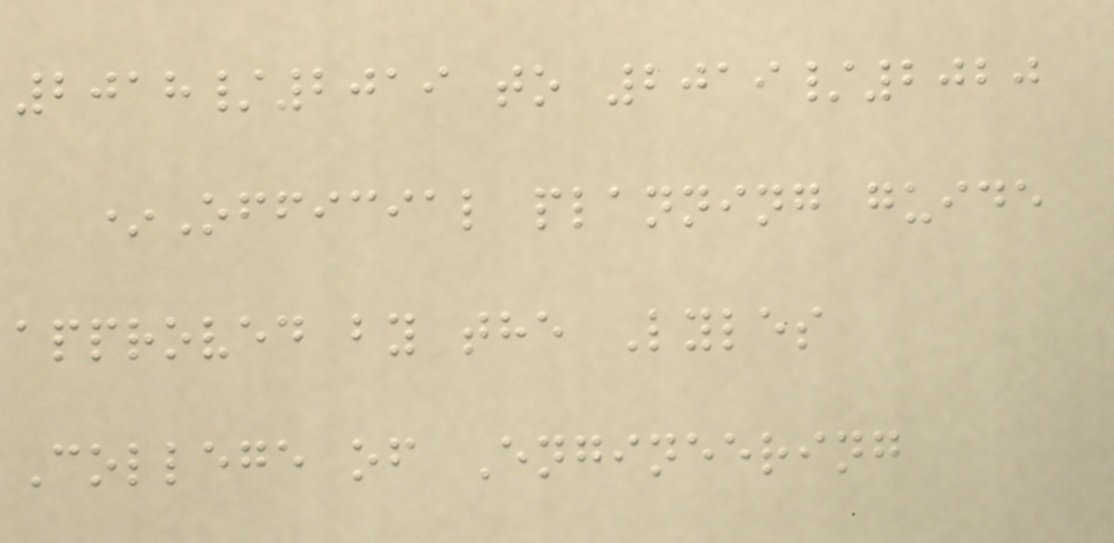2018/2019 to 2019/2020
*Official planning guide
approved by the Lyles
College of Engineering
